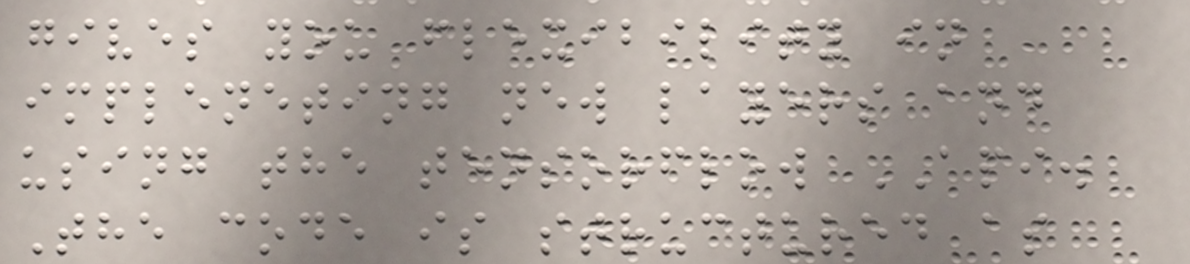gives you flexibility in
impleneting new layers and
using the tensorflow API.
The code is structured as
